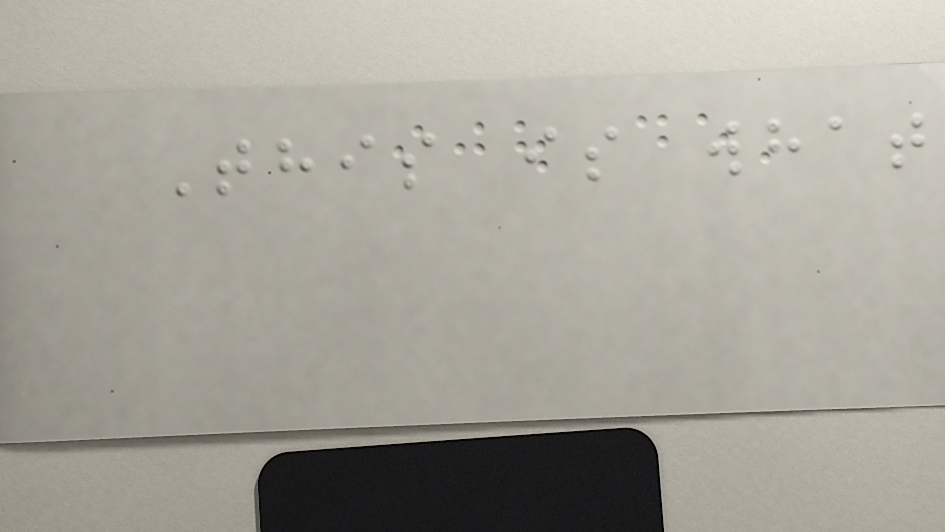This is what
